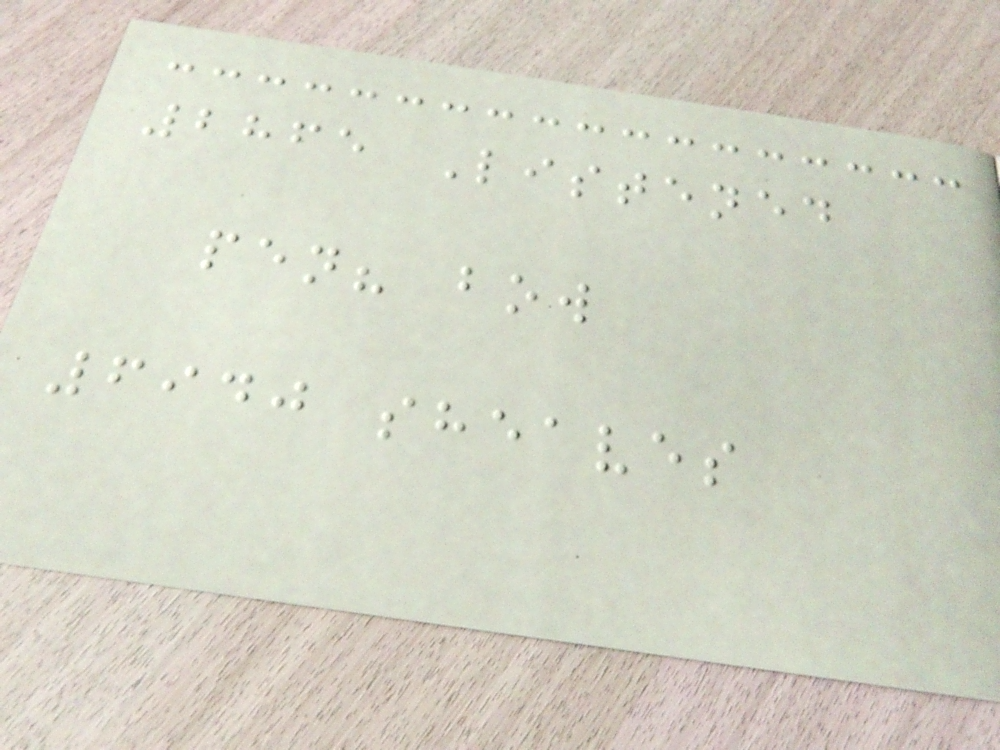2865 Listened
pen? bow
6940 sheaves
